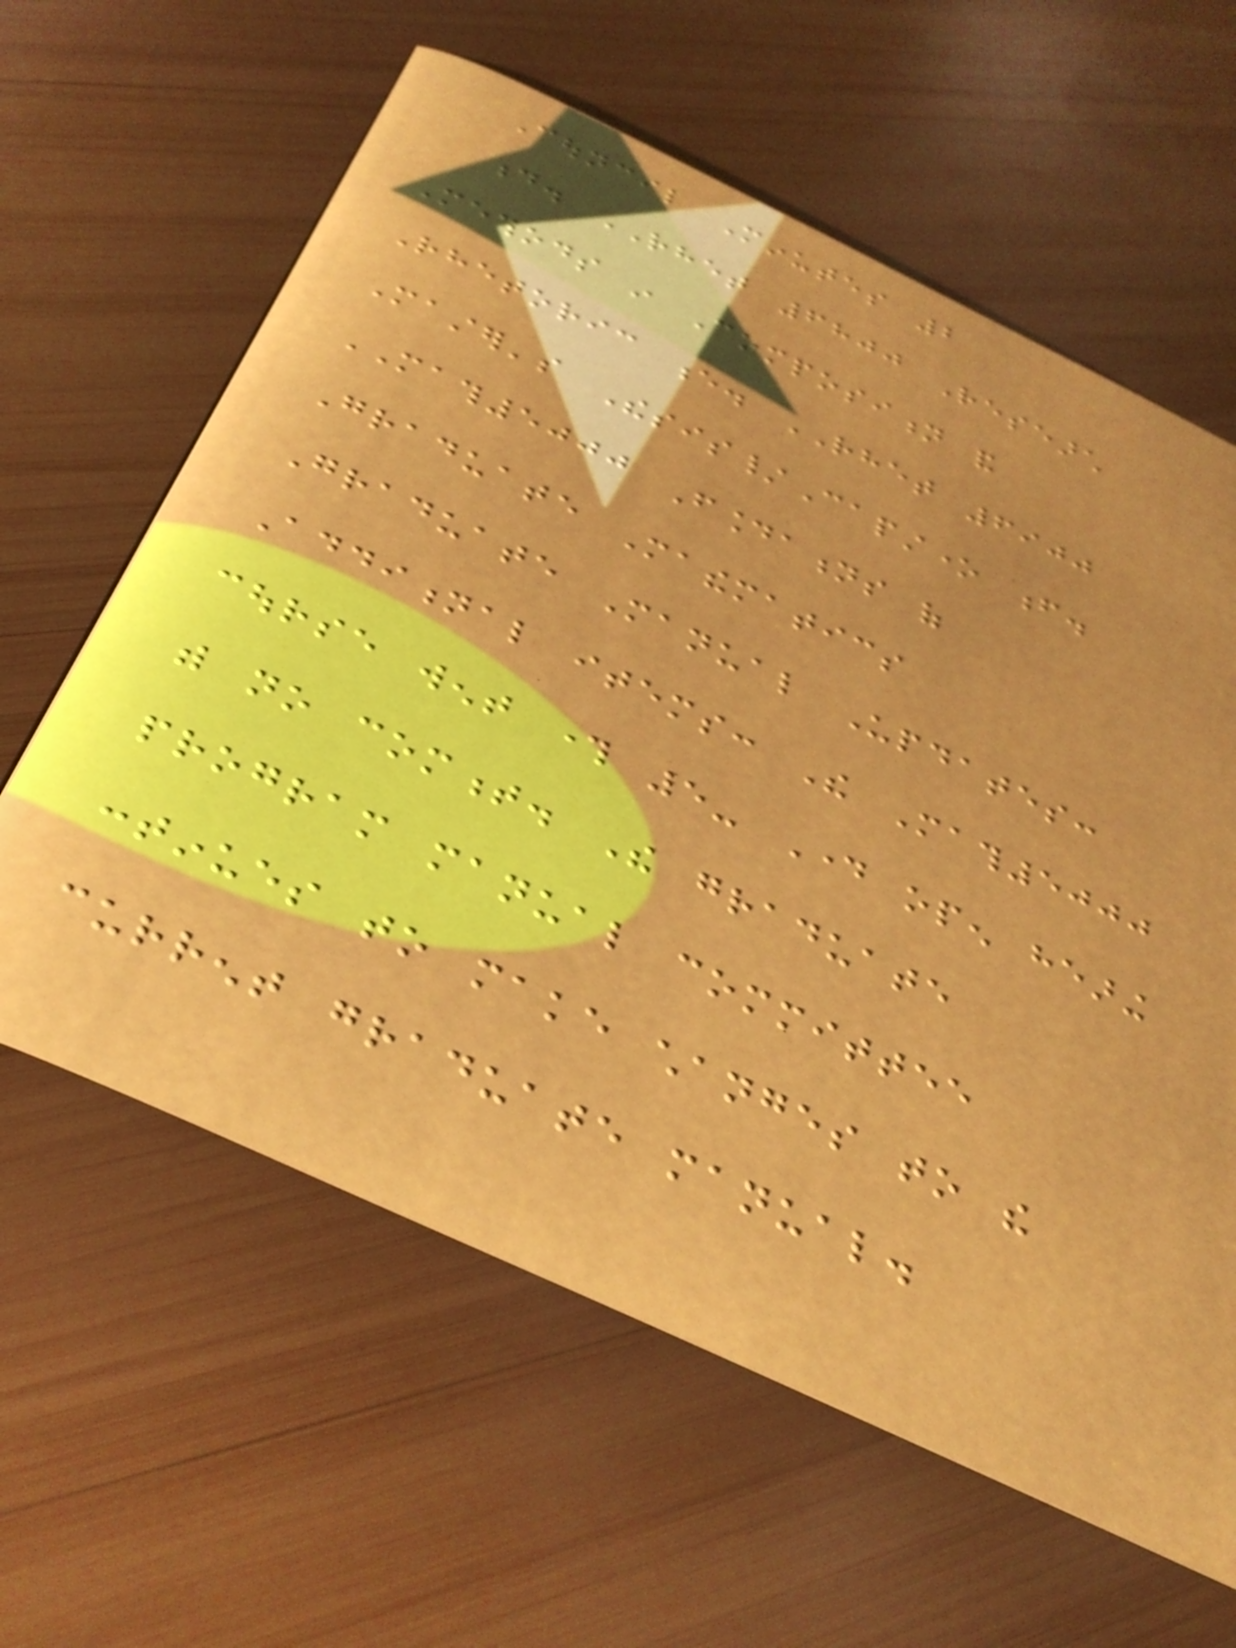Council Minutes 2
d. RHET 6800 Research
Methods in Composition and
Rhetoric e. RHET 6900
Master's Thesis/Capstone f.
MATH5000 Foundations of
Graduate Mathematics
Graduate Manual Updates:
Additional items: The Math5000
course went through 5- Day open hearing
with no comment. The graduate
program manual committee
continues to make changes to the
current graduate manual.
